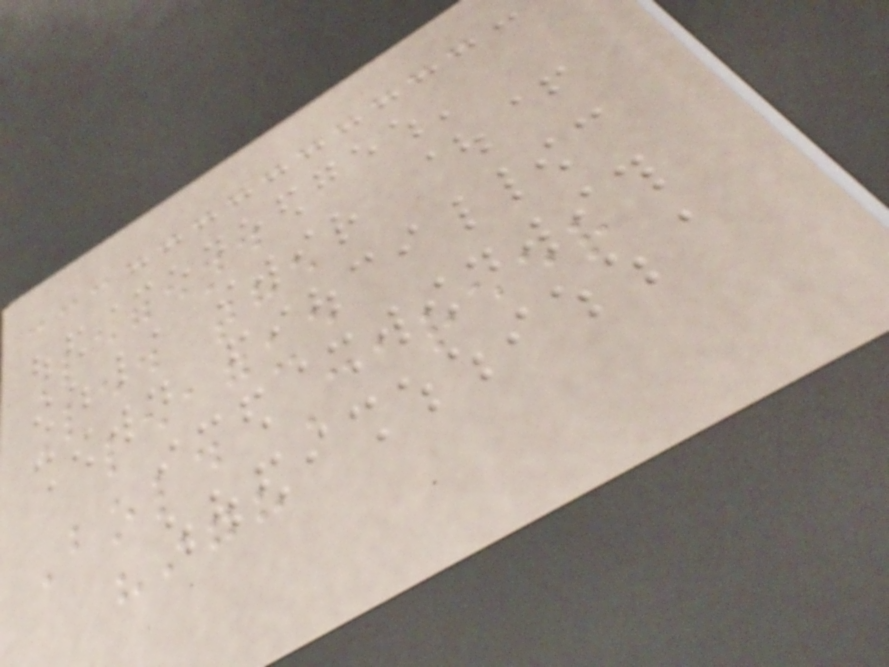Legend
Led the
league
Bold Career
high
